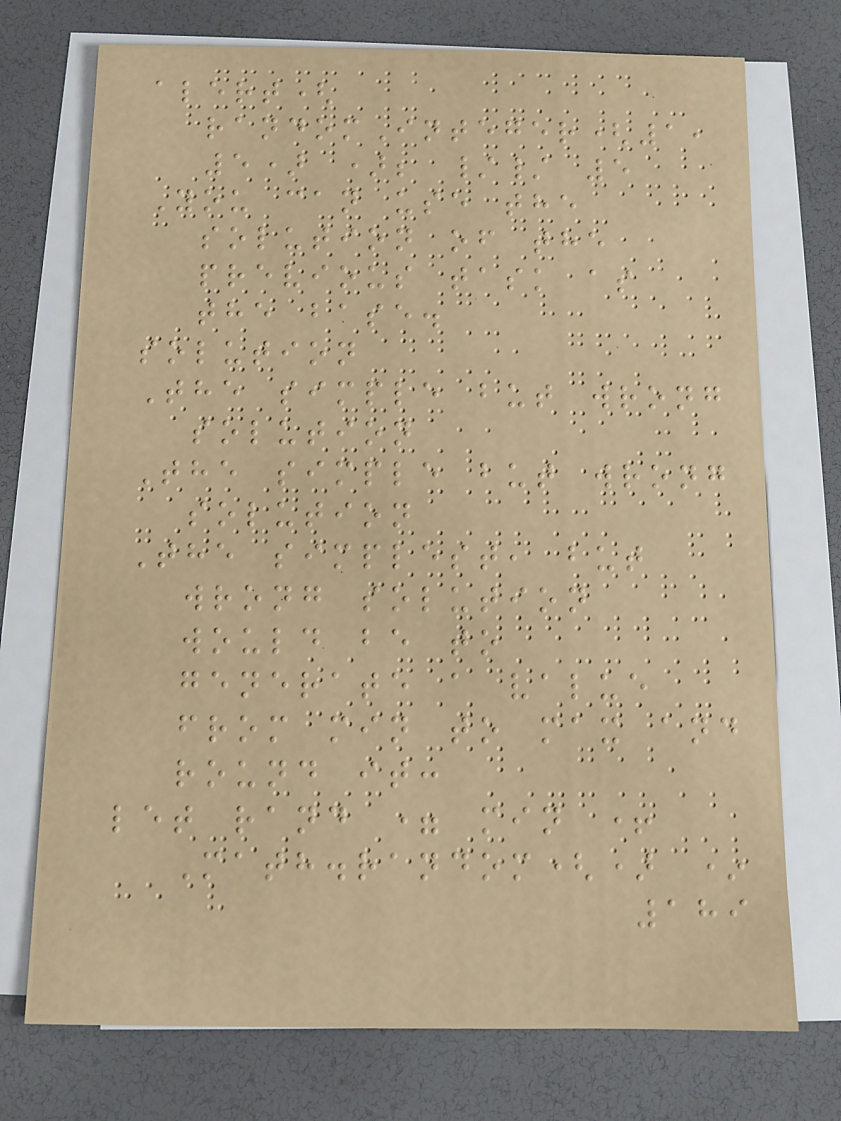alert(
randomInteger(1,
5) ); // 5
You can use the
solution of the
previous task as
the base.
solution
The simple but wrong
solution
The simple but wrong
solution
The simplest, but
wrong solution
would be to
generate a value
from min to max and
round it:
let rand = min +
Math.random() *
189
